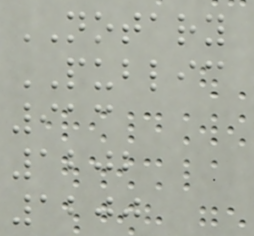NOTARY
PUBLIC
913
1202
1200
